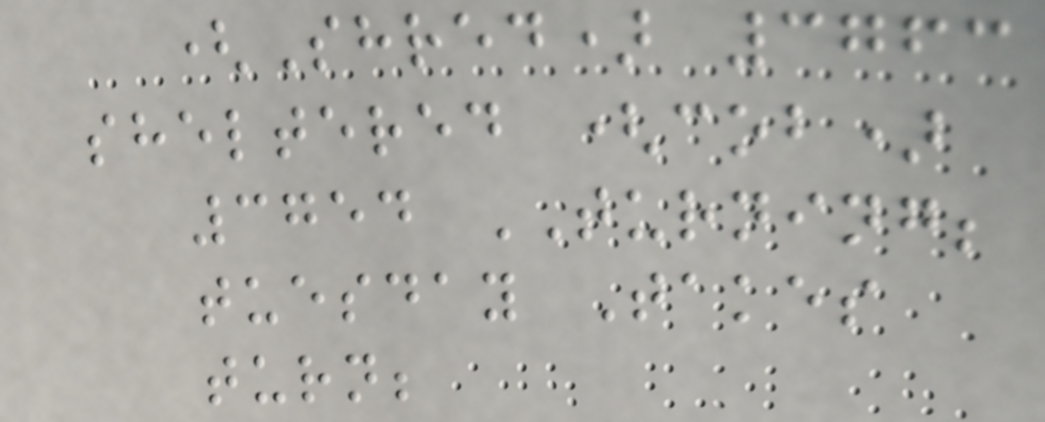(Shred) 3763
sheltered (cob)
3754 TURNING;
tuesday Takes
turn;
